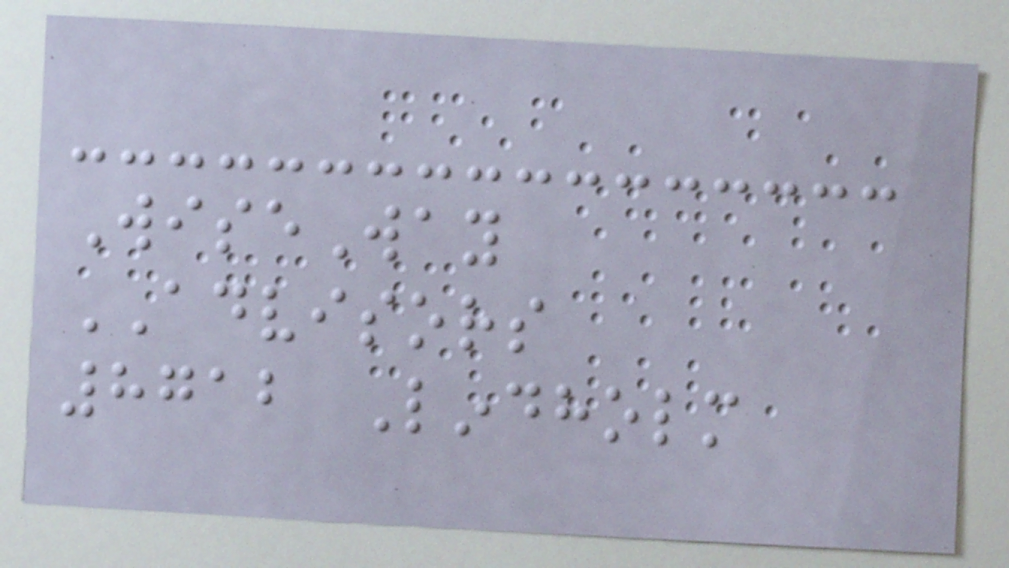WiseWay
ADVISORS
8712 Lindholm
